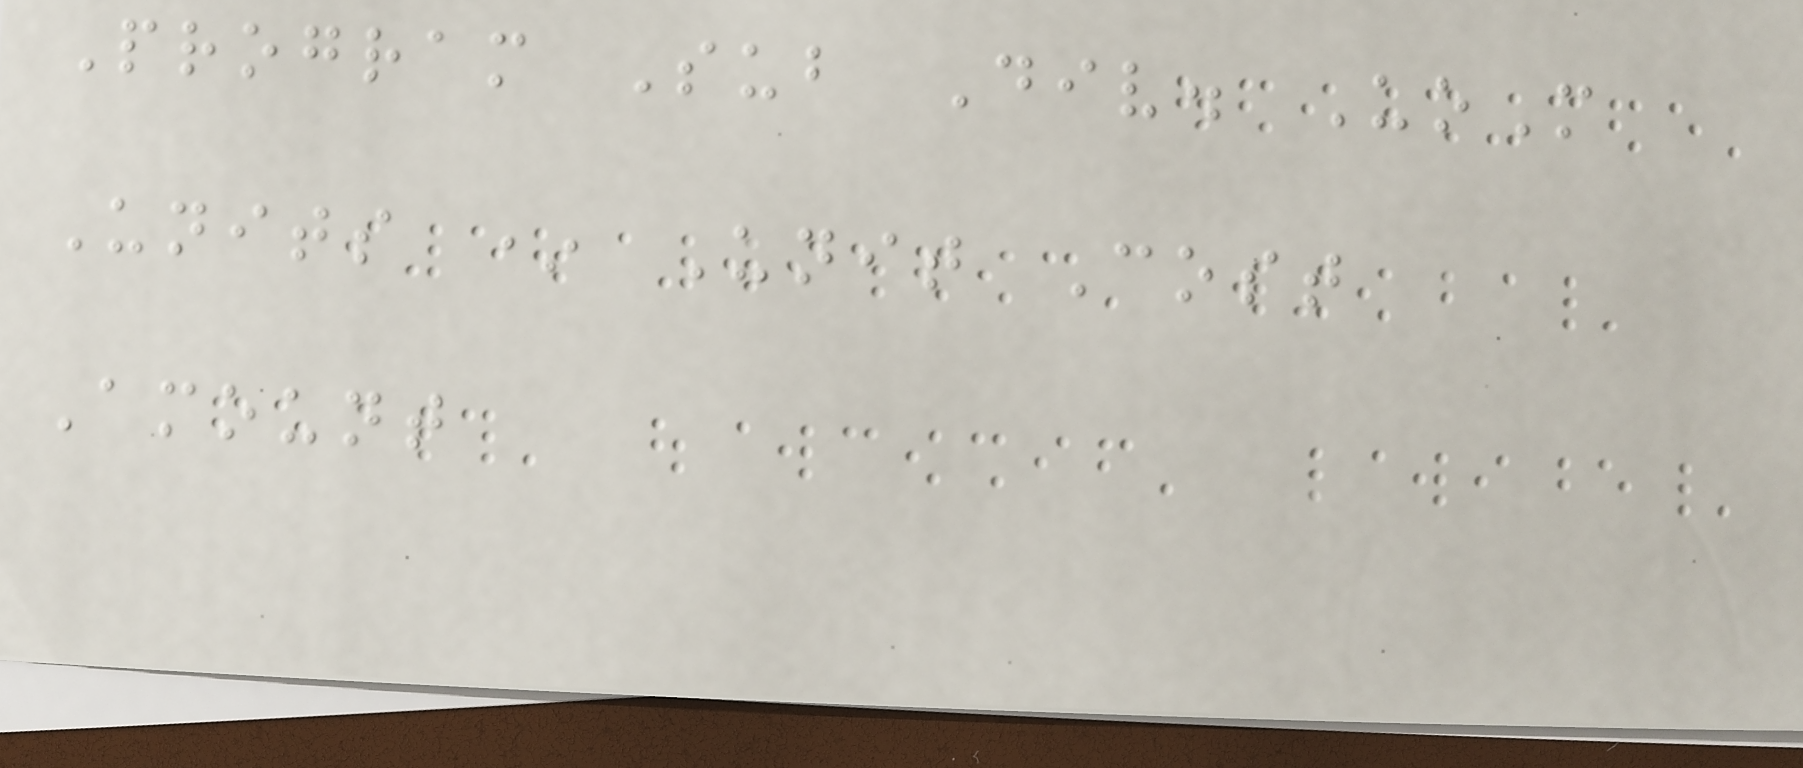Program Sub Div. UoM
Units * Unit Cost
Amount
